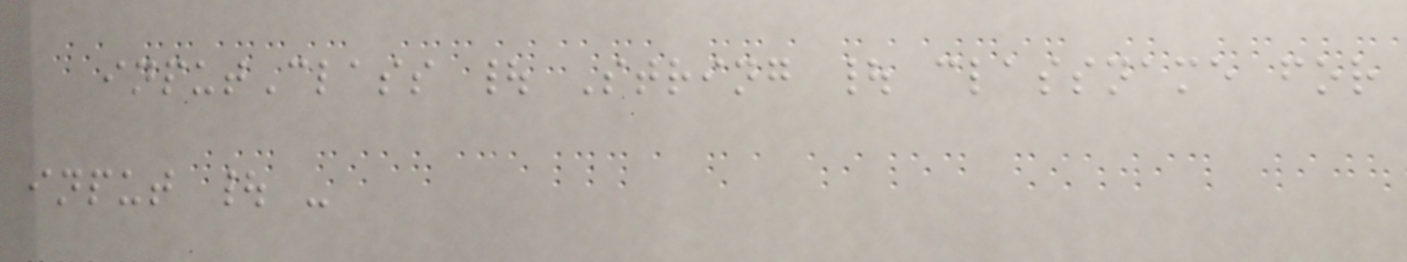inputClass | String | classname for
input | -
